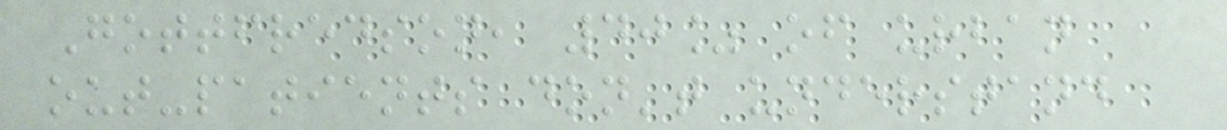Gottfredson, 40% of urban
out-patients don't understand
